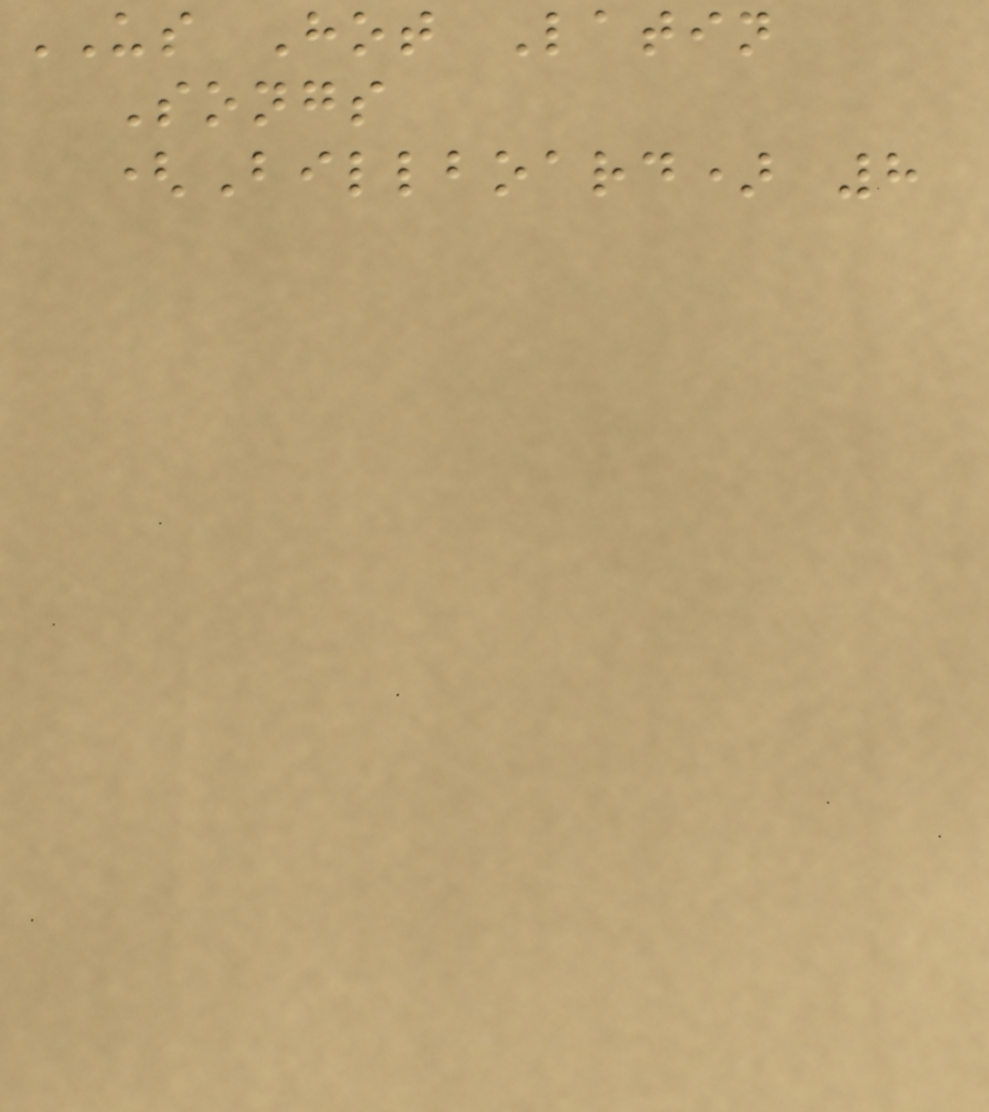US Hot Latin
Songs
(Billboard) 8
